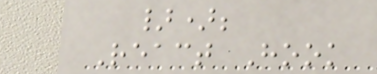});
React Hook
